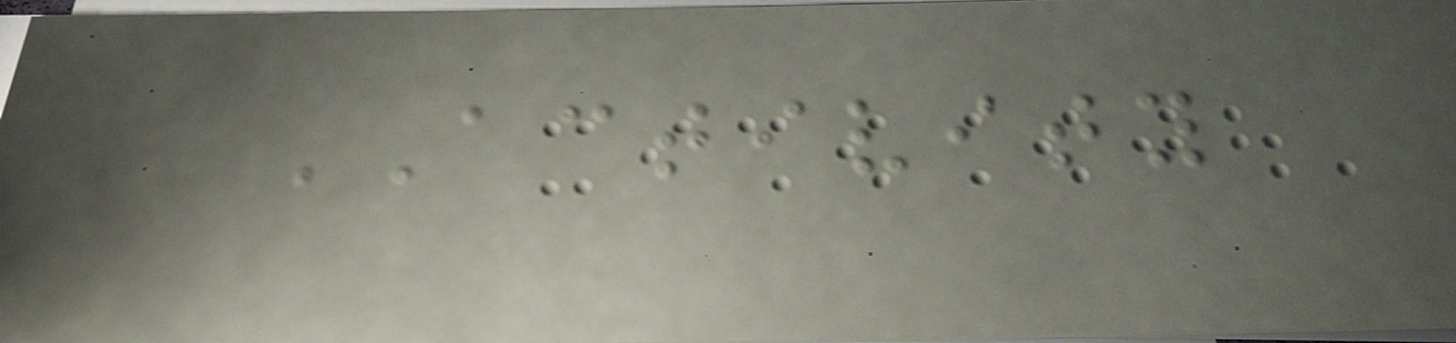ACTIVITY
